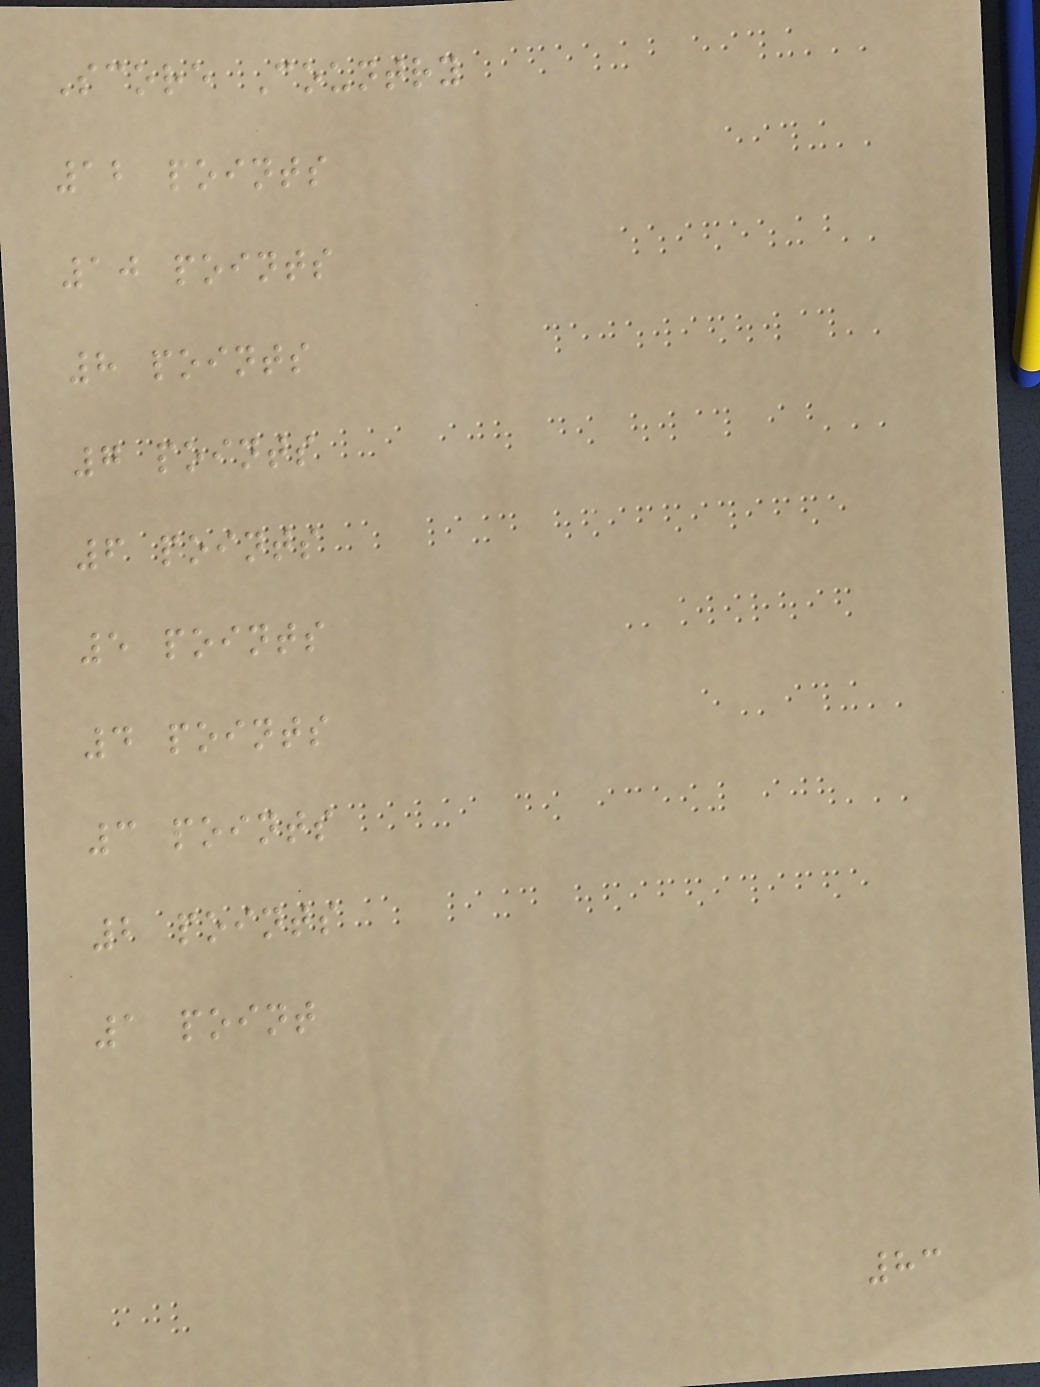Score Country
12 points
10 points
8 points
7 points
6 points
5 points
4 points
3 points
2 points
1 point
83
